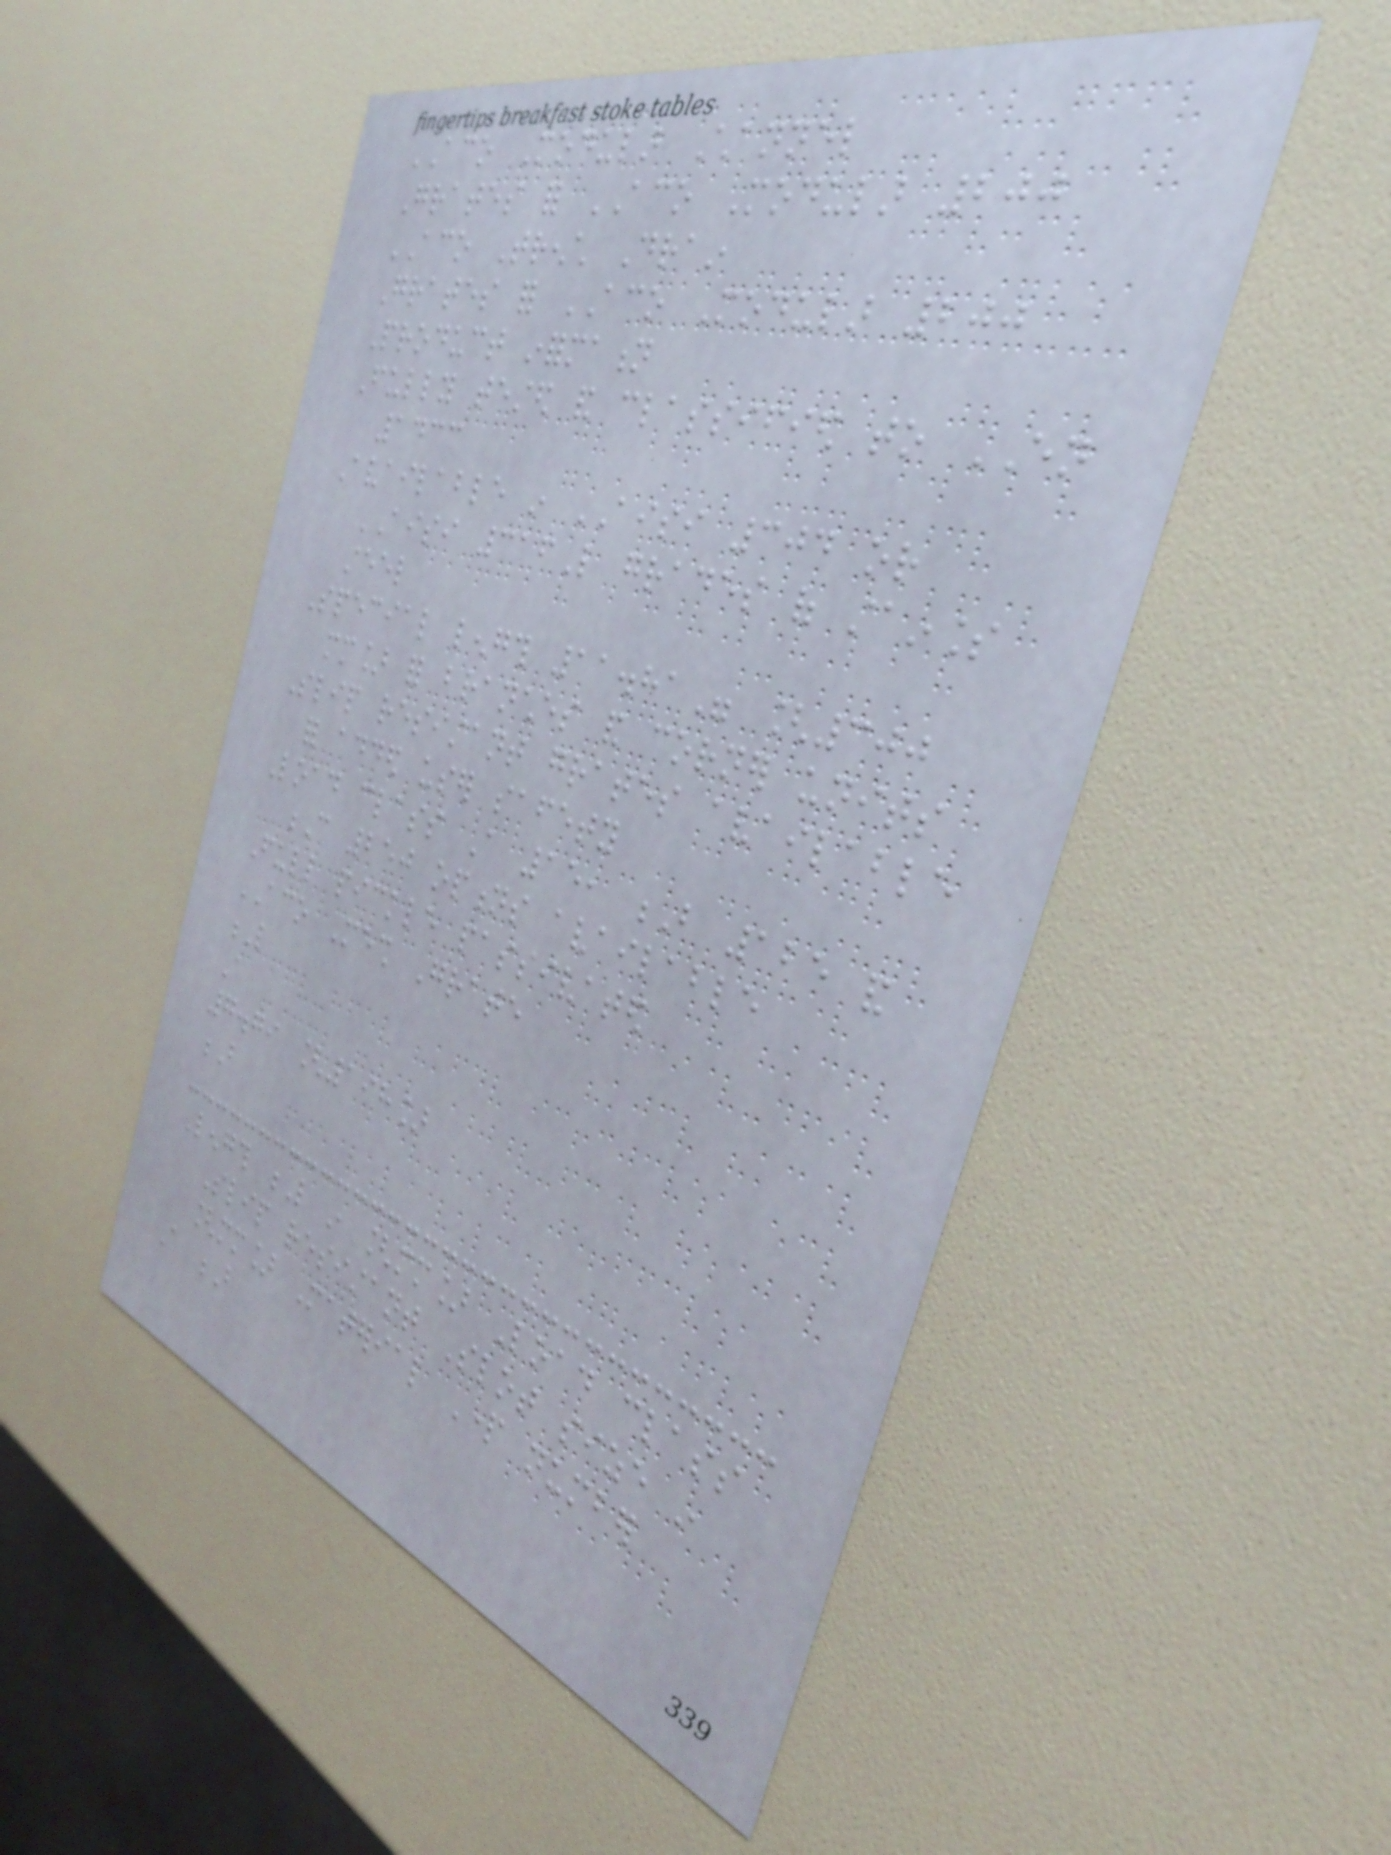ACO Modular Channel
Grates for ACO Modular 200
ACO Trench Drain
Grates for ACO Modular 200
Product information
Fully tested and classified to EN
1433
Available in AISI 304 or
AISI 316L grades of stainless
steel
Special length 11.81" [300
mm] for branches and corner units
Slip resistant grates available
for added user safety
Load class A 15, B 125 and
C 250 options available
Full pickle passivated
ACO Mesh Grate
L
A
7.79 [198]
B
Length L in [mm] Load class
Slip resistant Slot size in
[mm] Material Part number
A B
